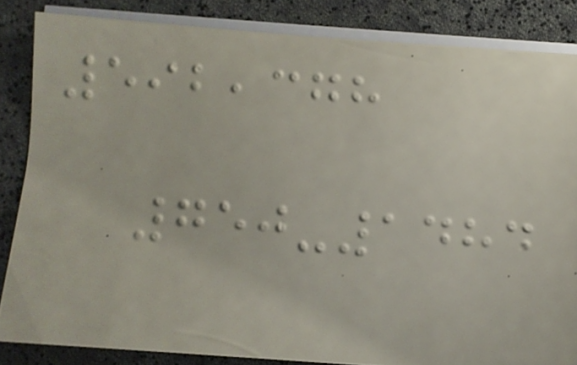592,378
750-1484
